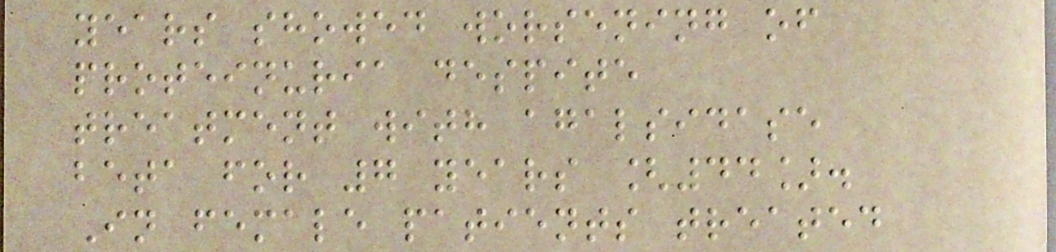years showed worsening of
proteinuria despite
treatment with agalsidase
beta for 7 years [44].
In female patients treated
